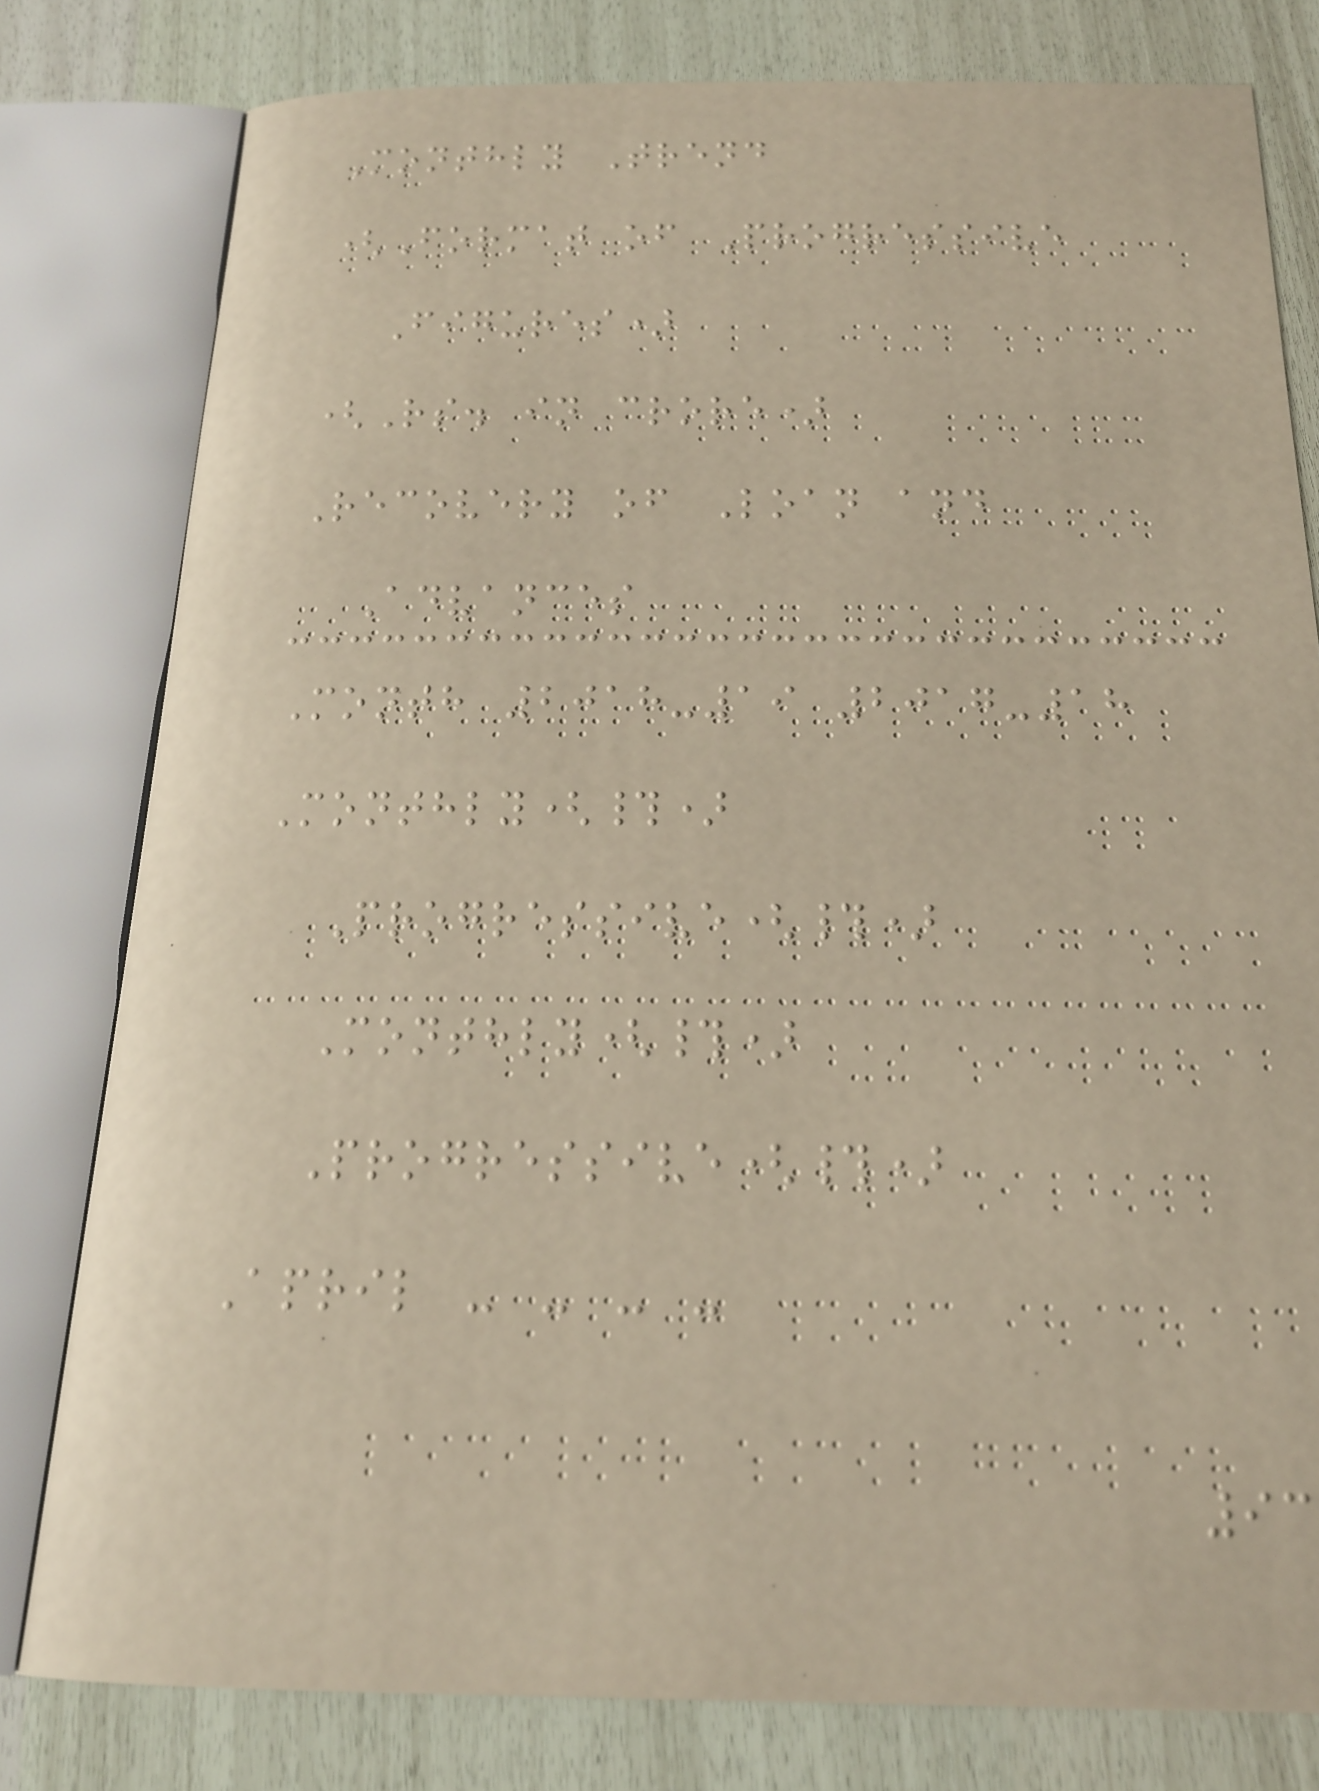Monthly Trend
(Format of Progressive
Figures)
(Rs. in crore)
Recovery of Loan and
Advances
Month 2018-19 2017-18
Monthly(#)
Progressive(#)
Monthly(#)
Progressive(#)
April - - - -
93
